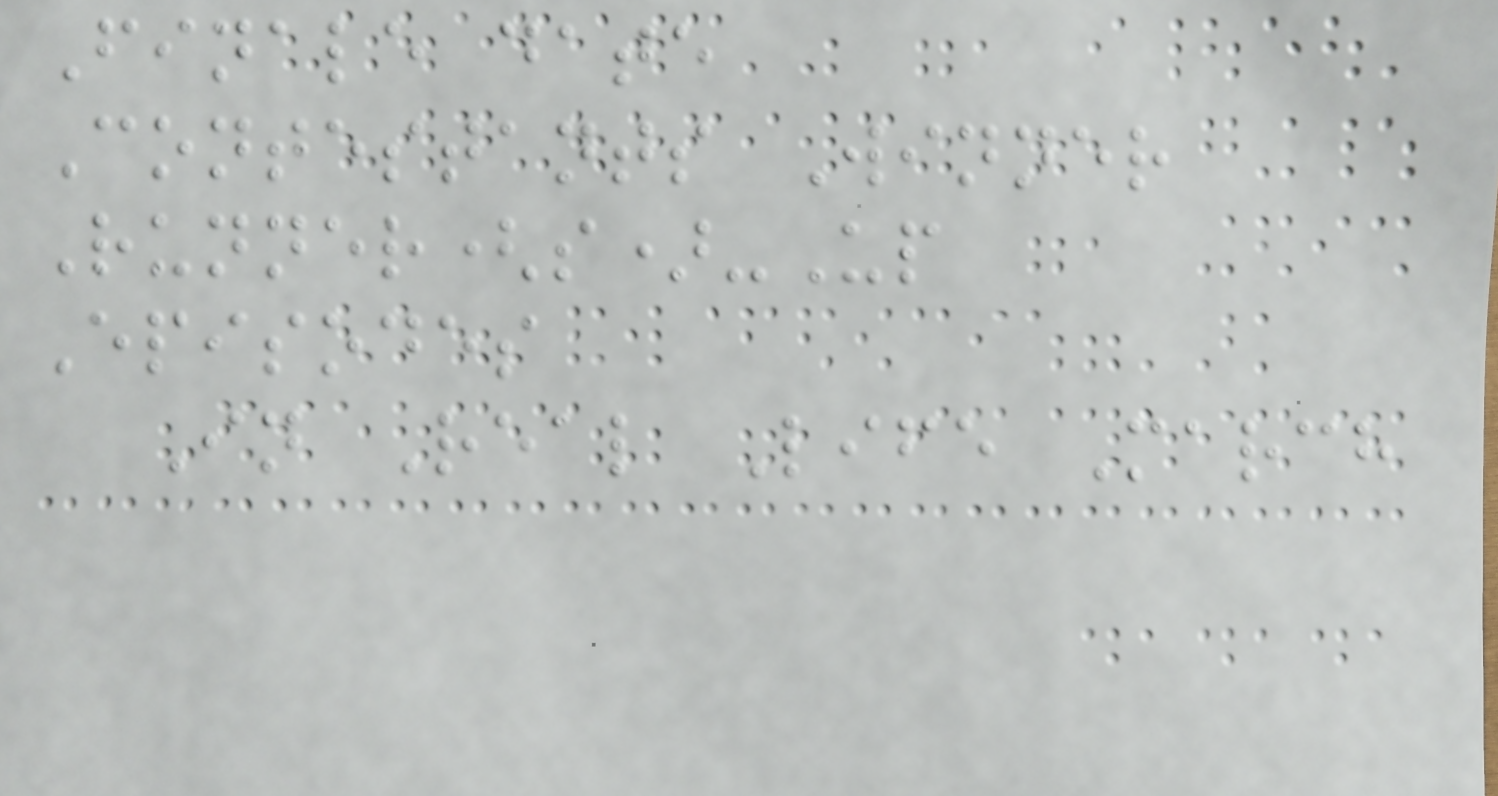Finale date
Contestants Winner
Runner(s)-Up
Episodes
In Real Life March
